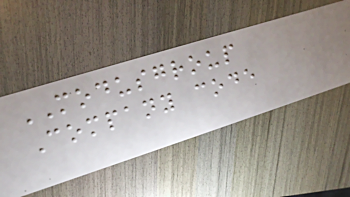MODUSGROUP
Company code
